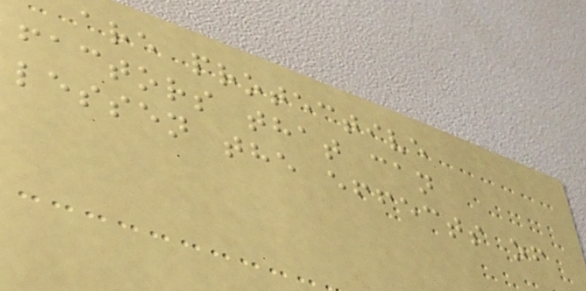are protective
factors that can
lessen the effects of
